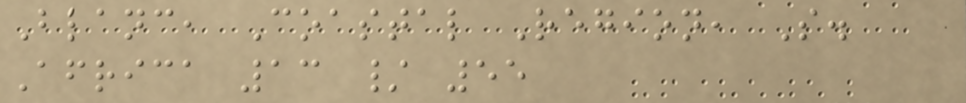Blanc, Coastal Region, S.
Africa 13 / 55
